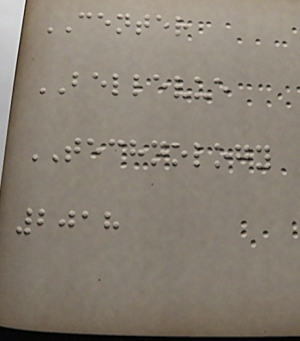CENTER
BELLEVUE
TECHNOLOGY
2018
